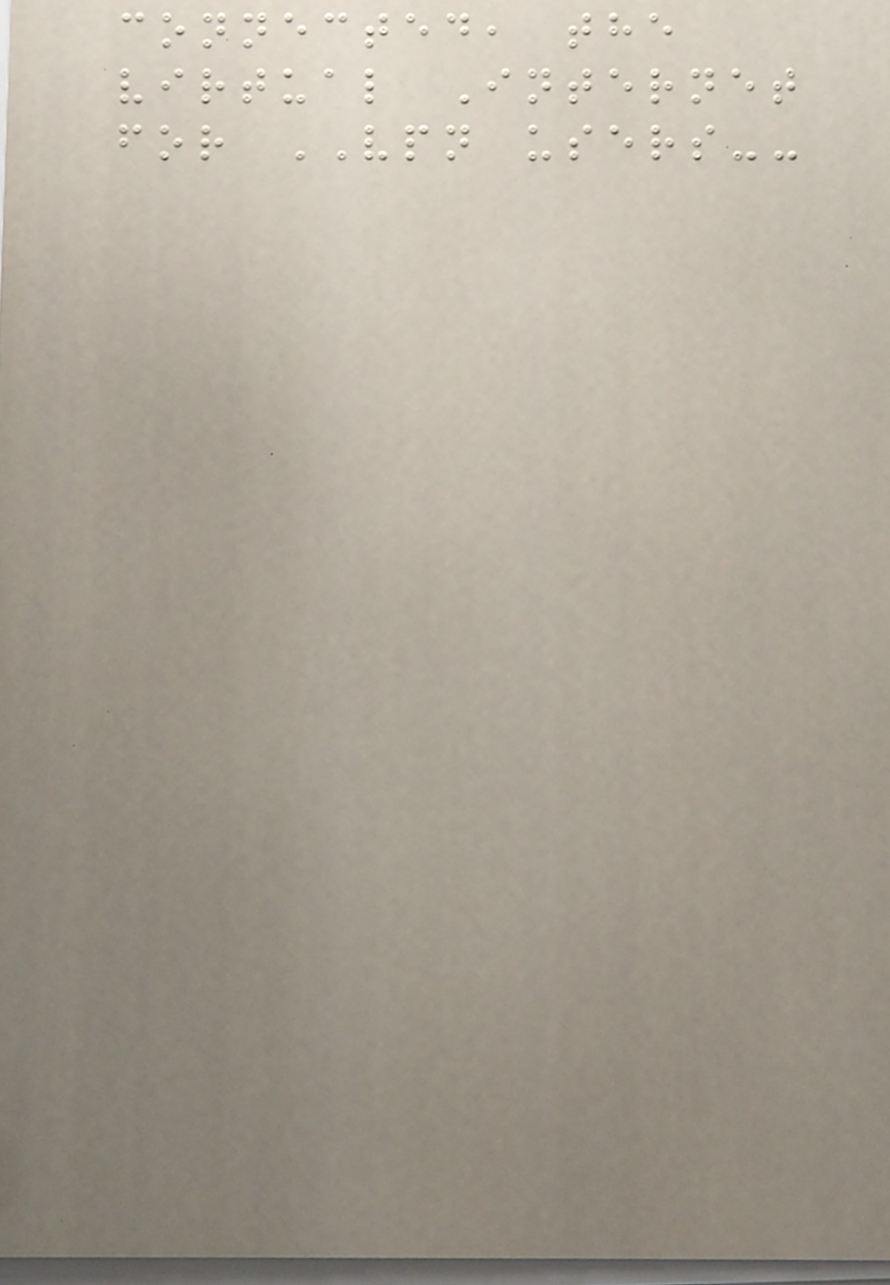connected, the
virtual Internet
for VPN users--
